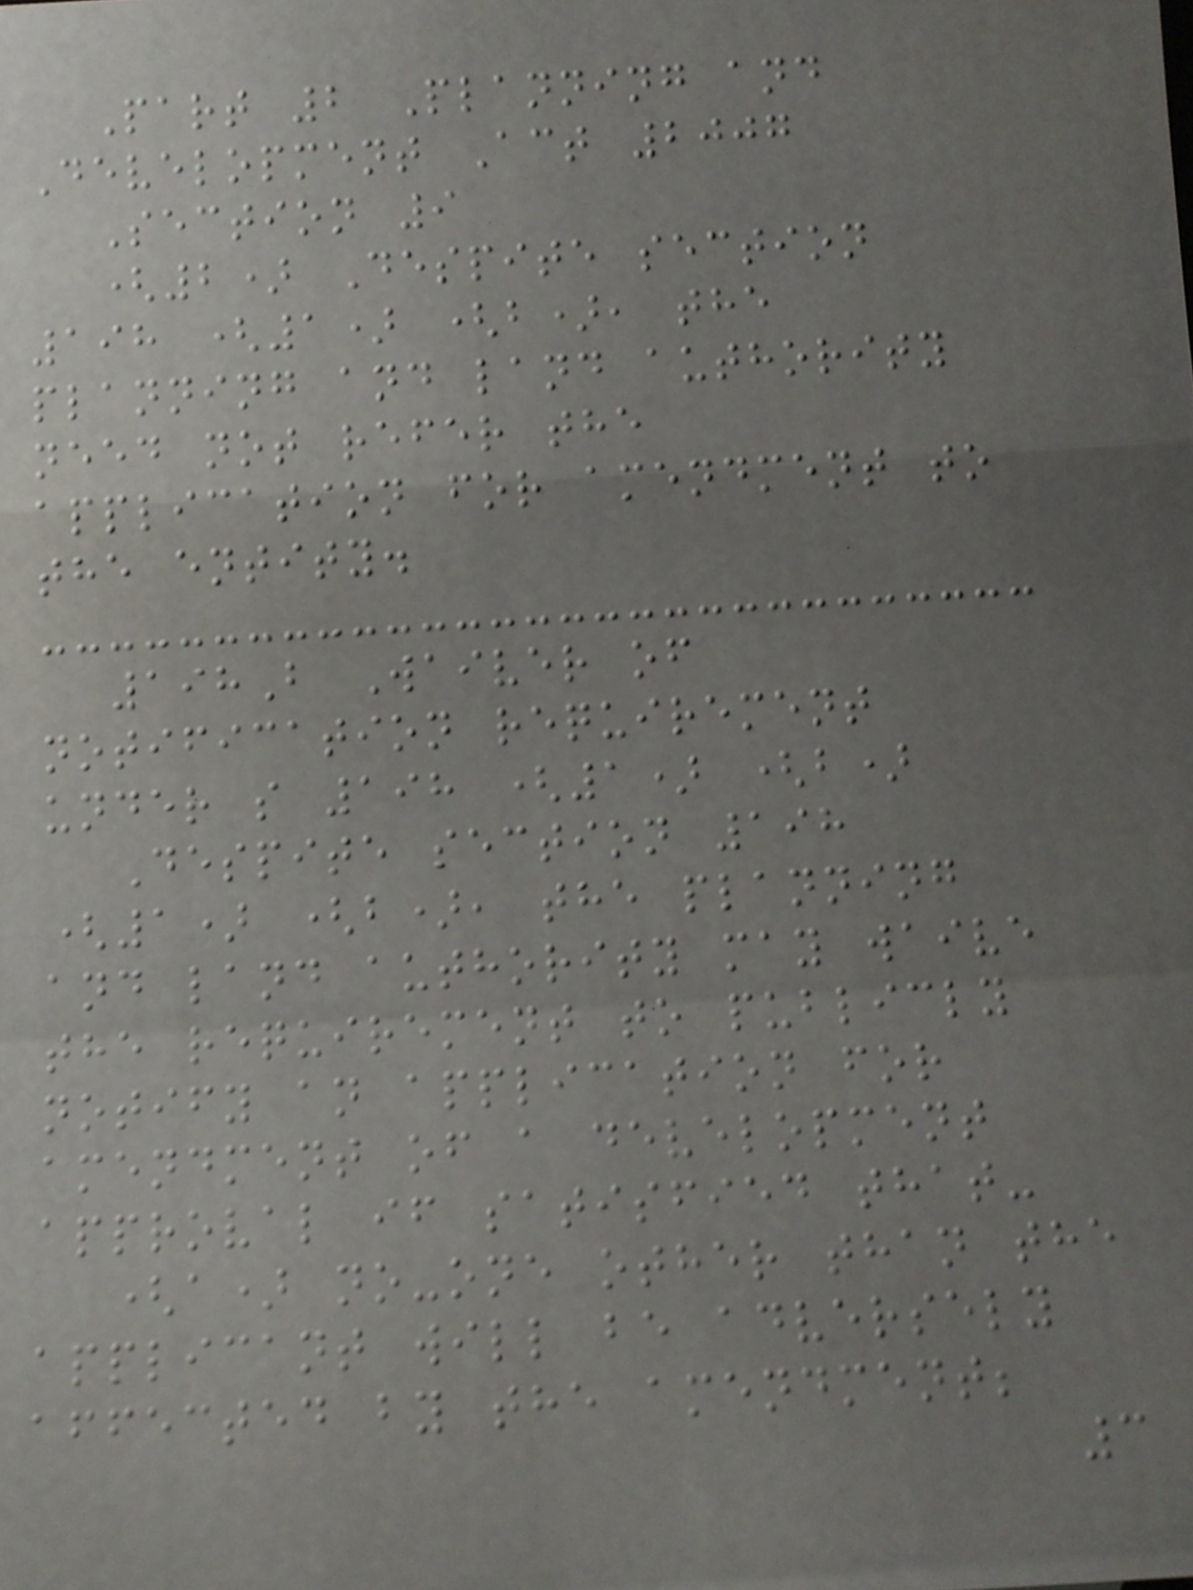Part 2 Planning and
Development Act 2007
Section 9
(2) Despite section
198 (1) (b), the
planning and land authority
need not refer the
application for amendment to
the entity.
198B Waiver of
notification requirement
under s 198 (1) (b)
Despite section 198
(1) (b), the planning
and land authority may waive
the requirement to publicly
notify an application for
amendment of a development
approval if satisfied that-
(a) no-one other than the
applicant will be adversely
affected by the amendment;
3
